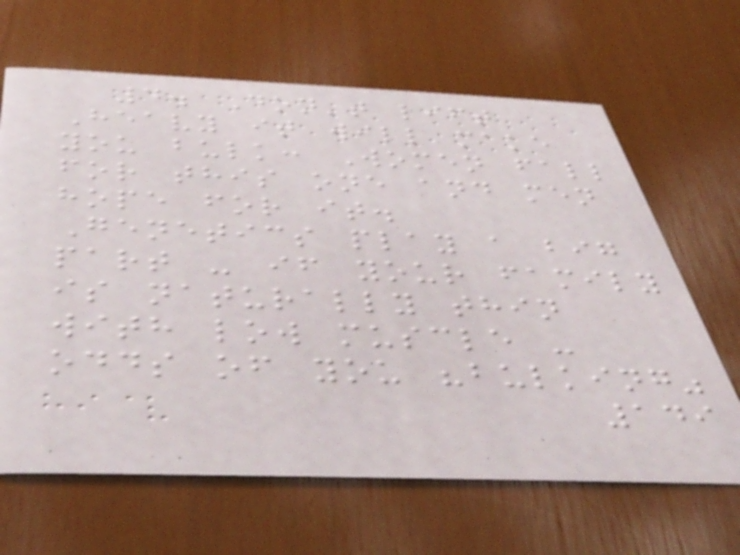4. Don't lift
Heavy it will make
you bulk: Women fall
for this one and men
hope for it.
Genetics play a big
part - if your family
is naturally thin
with low muscle -
odds of you "bulking"
149
